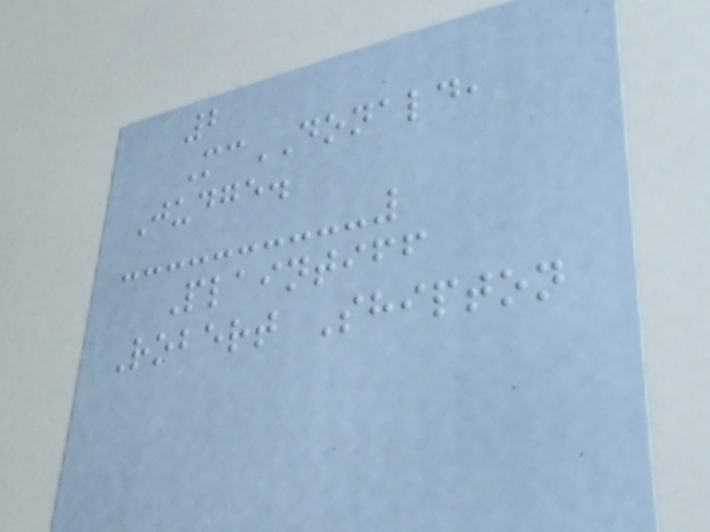2
McDONALD,
Judge.
Plaintiff
Robert Shipton
